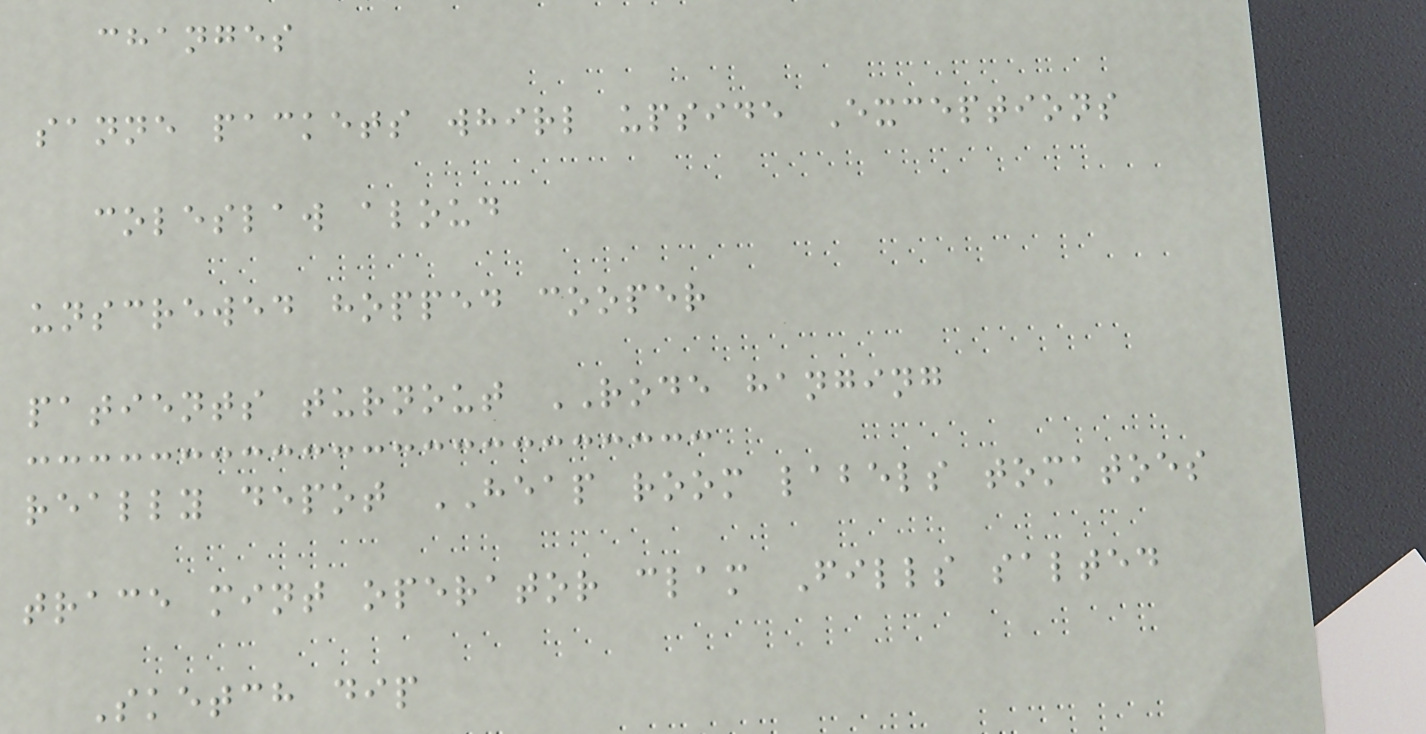changes
sanne packets whirl upside Exceptions
coleslaw aloud
unscrewed hopped cooper
patients turnout RODE hanging
really depot HEAP room labels tomatoes
trace mint operator clam Fills salted
Sketch dip
